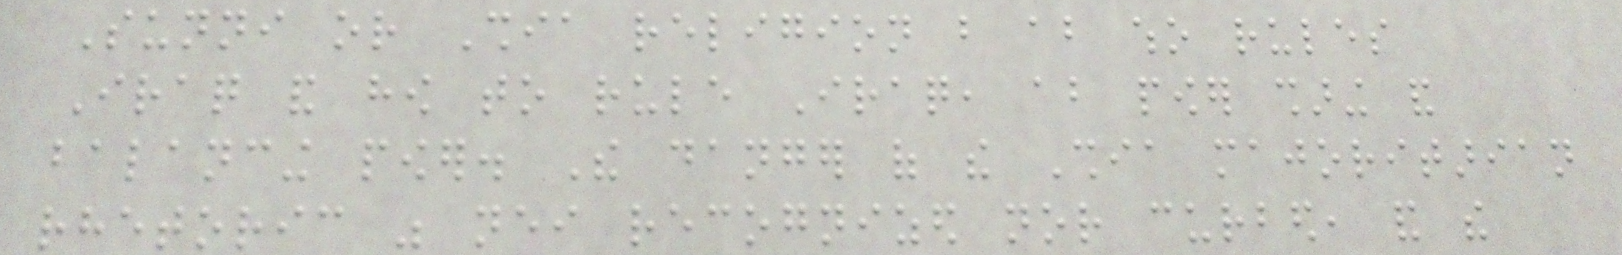Sunni or Shia religion but about who rules
Iraq and how to rule Iraq, about power sharing and
balancing power. The danger of the Shia majoritarian
rhetoric was neither recognized nor curbed, and the
